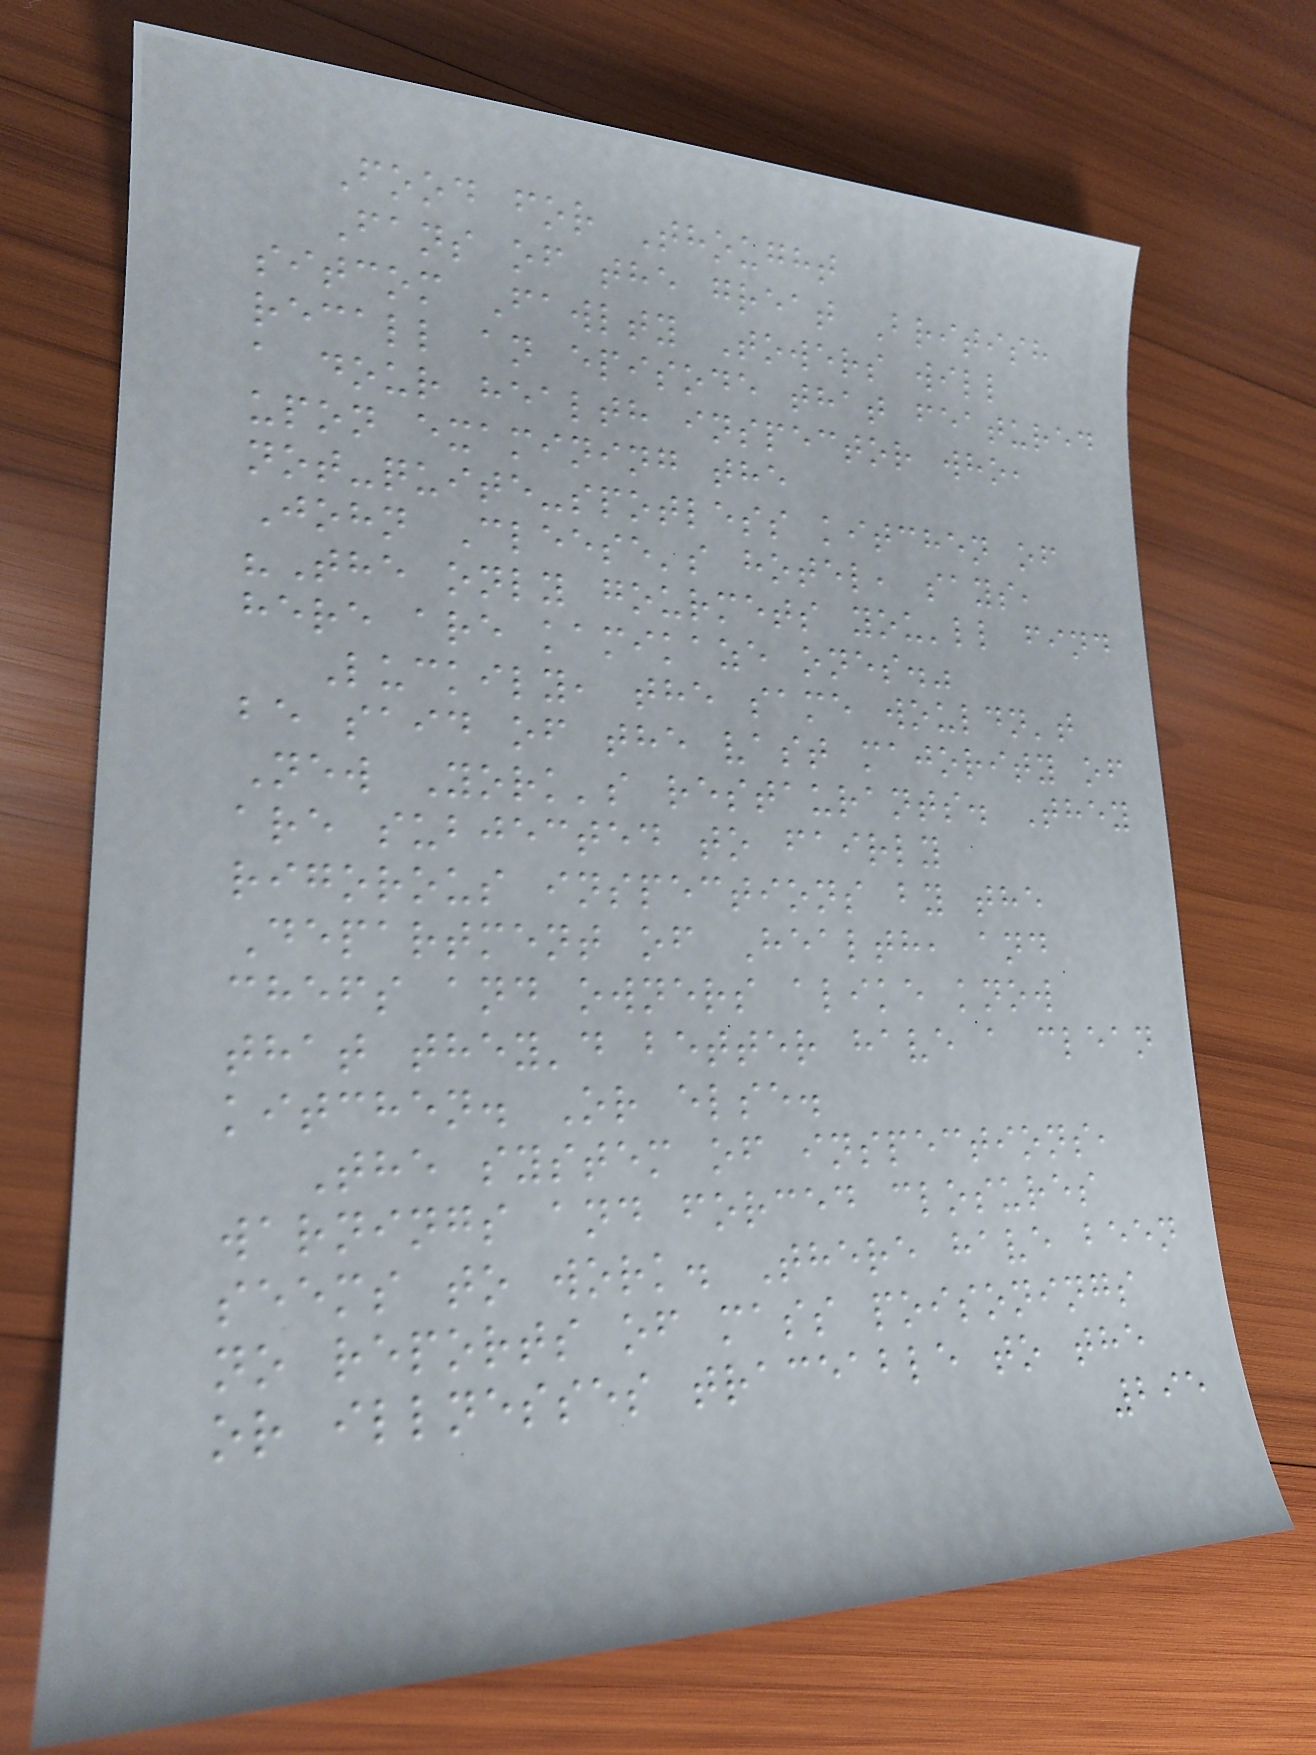Food for Thought
Fans of the great British
sitcom Fawlty Towers will
recall an episode that featured
a dour health inspector who,
upon examining the
not-quite-spotless kitchen of
John Cleese's hotel, says,
"The only gourmets you'll find
here are kamikaze ones."
Luckily, the same wouldn't
be said of the vast majority of
New York's restaurants. They
are subjected to fairly
rigorous inspections by the
Department of Health, and
chefs and owners alike know
that they'd better have a clean
kitchen. Or else.
The system of inspections,
warnings and forced closures
seems to work. There have been
no reports of mass poisonings
or illnesses traceable to the
295
